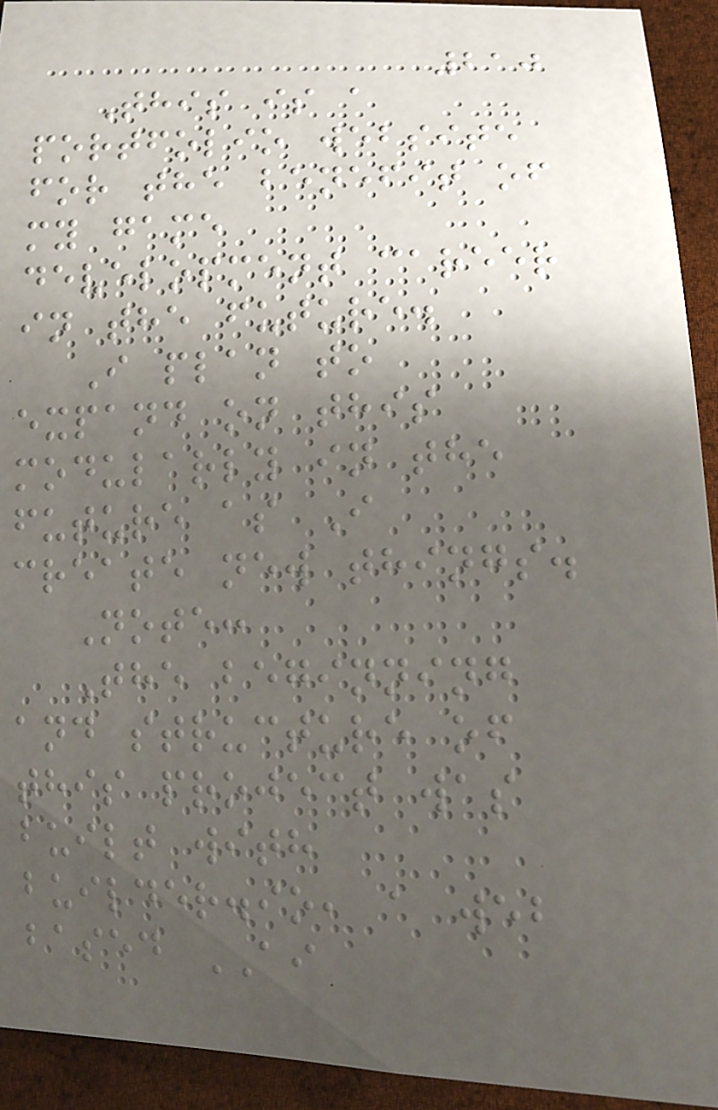210
This is a
portfolio website
for the benefit of
my game
development career
in the future.
I plan to
expand on this
modularly in the
future as I
create new things.
Note:
The beginning
and structure of
this project was
built with
builder.io, a web
based AI
